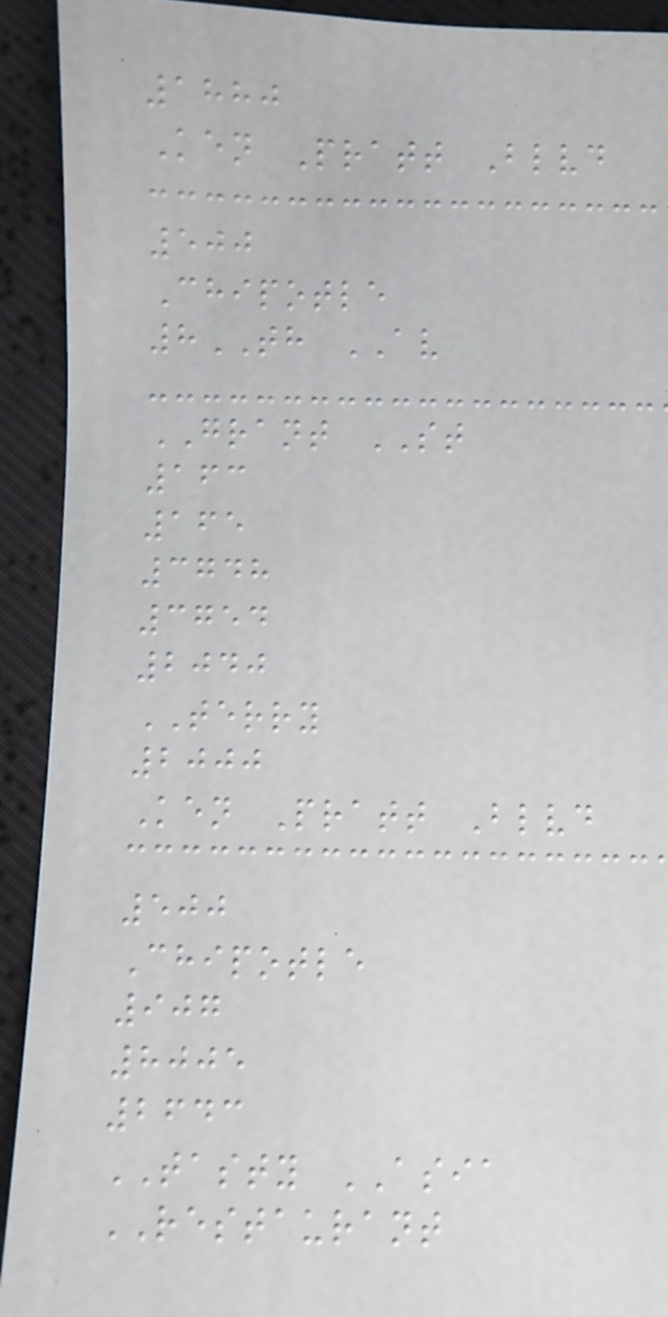1880
Ken Pratt Blvd
500
Chipotle
8TH AV
GRANT ST
163
165
3748
3754
2040
TERRY
2000
Ken Pratt Blvd
500
Chipotle
907
8005
2643
TASTY ASIA
RESTAURANT
